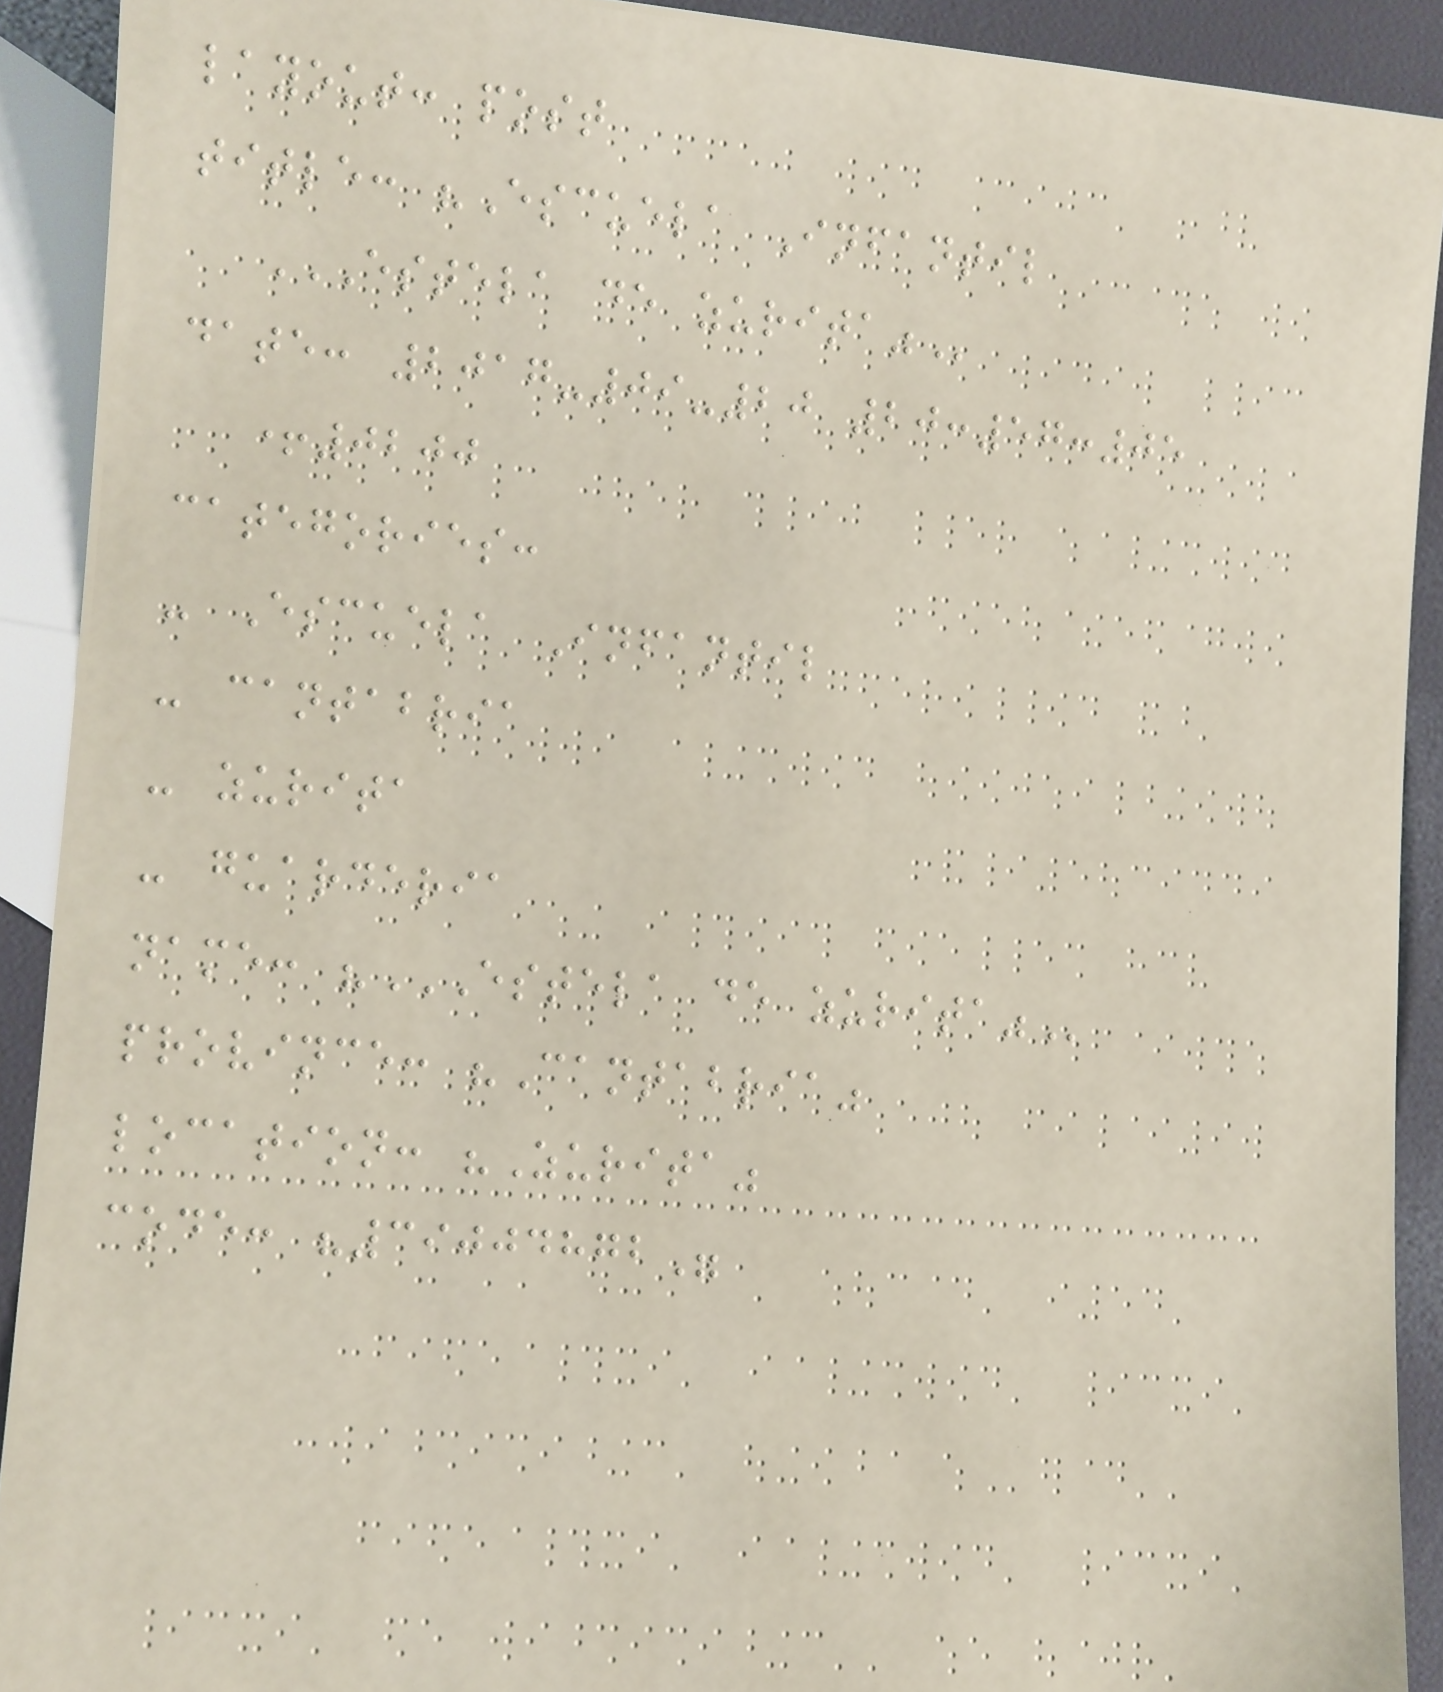layout: post
title: "Escuela Infantil
ESTELA DE ZURITA"
date: 2017-09-20 20:57:05
+0200
categories:
- Escuela Infantil
- cantabria
- zurita
- guarderia
name: "ESTELA DE ZURITA"
province: "Cantabria"
location: "Zurita"
code: "39004872"
